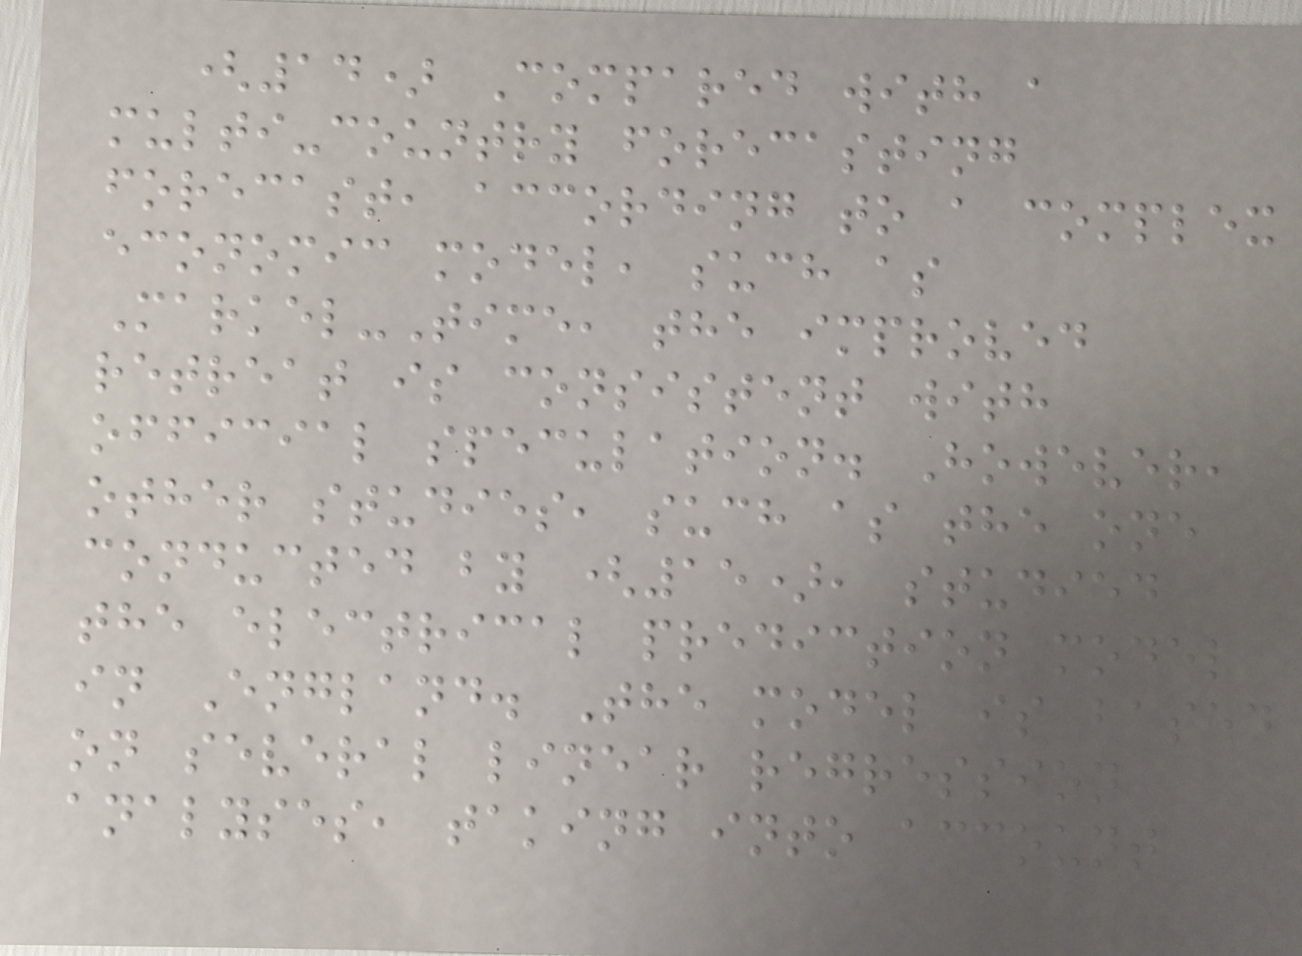(14) Compared with a
multi-country forecasting
forecast, according to a complex
economic model, such as
Markel-Time, the improved
retreat is consistent with
official speculation. However,
other studies, such as the one
conducted by (15), studied
the electrical prediction model
in England. The model is based
on several linear regression
analyses, taking into account
